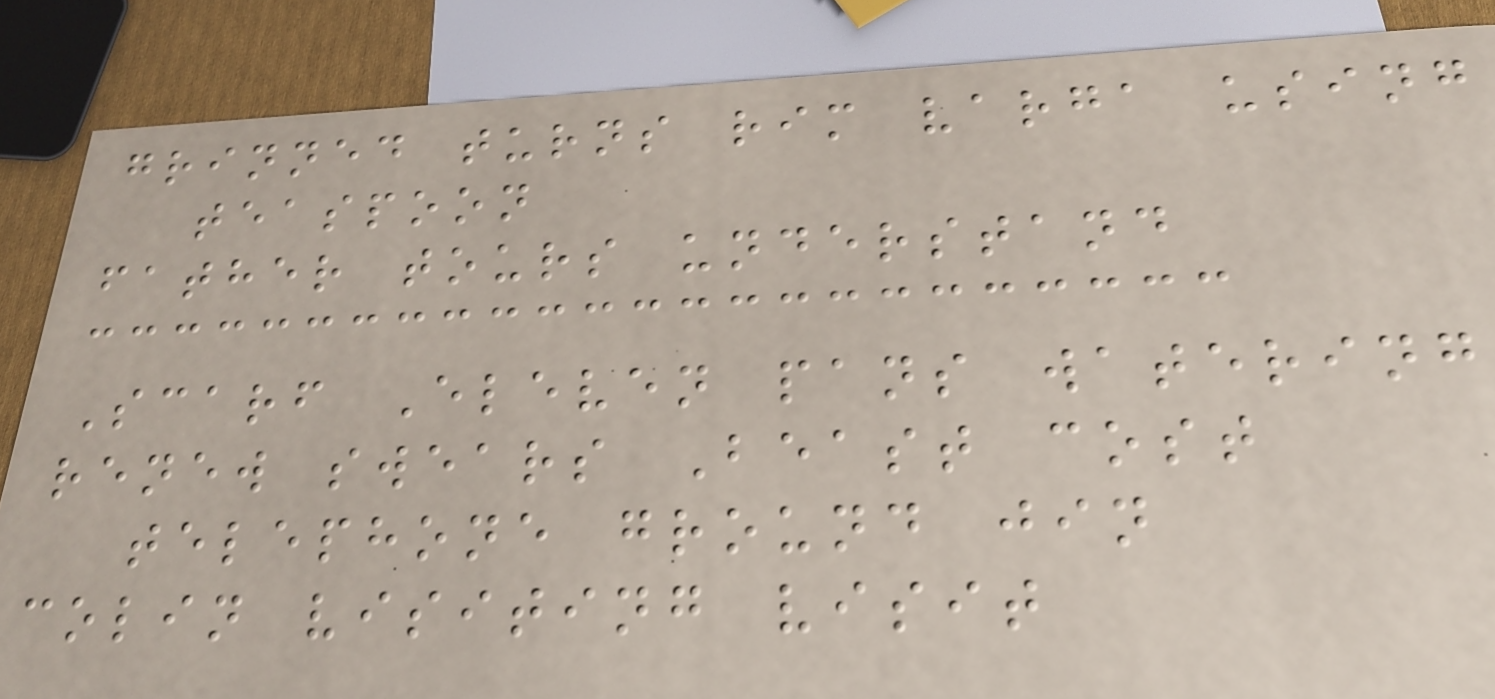grinned turns rim varga using
teaspoon
father tours understand
Scarf Eleven pans watering
renew swears Beast cost
telephone ground jin
colin visiting visit
